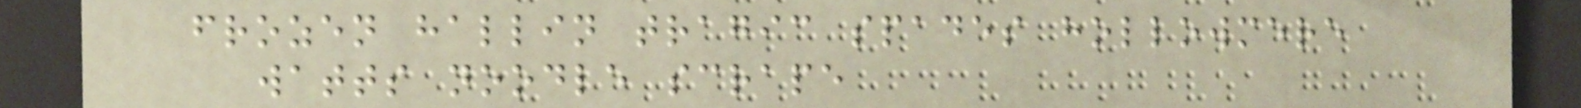frozen hallin tragic spades hollowmere
watts noodle scrape
